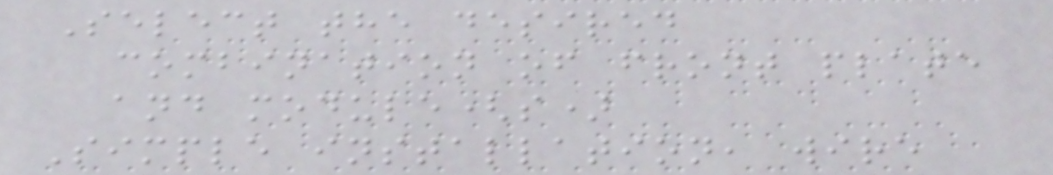Select the desired
combination of front plate
and module(s)
Simple installation, wire
